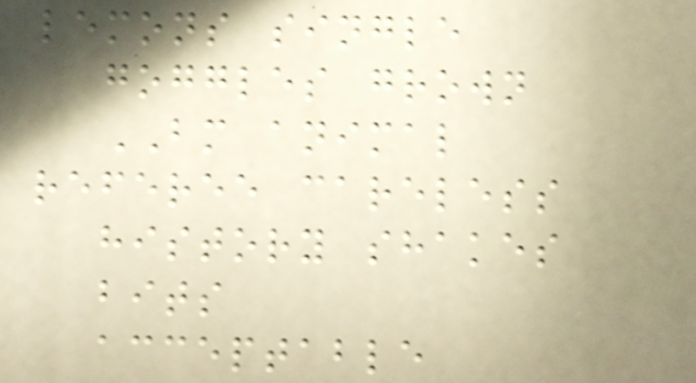lemons single
goggles grown
BM animal
referee careless
history shakes
bits
acceptable
